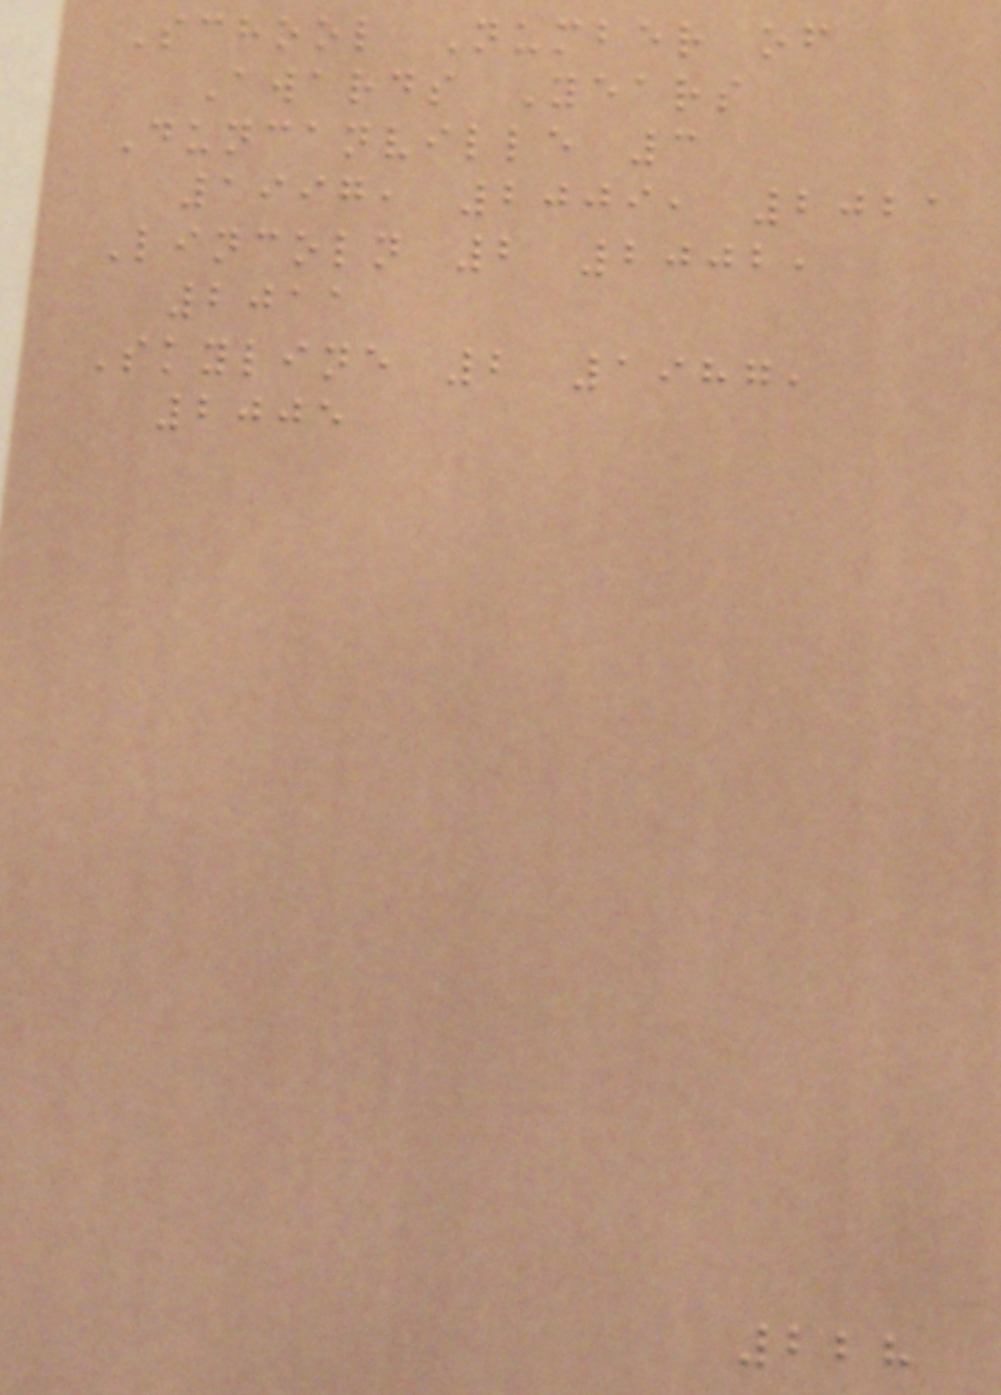School Number of
Awards Years
Duncanville 3
1997, 2009, 2021
Lincoln 2 2002,
2011
Skyline 2 1987,
2005
228
